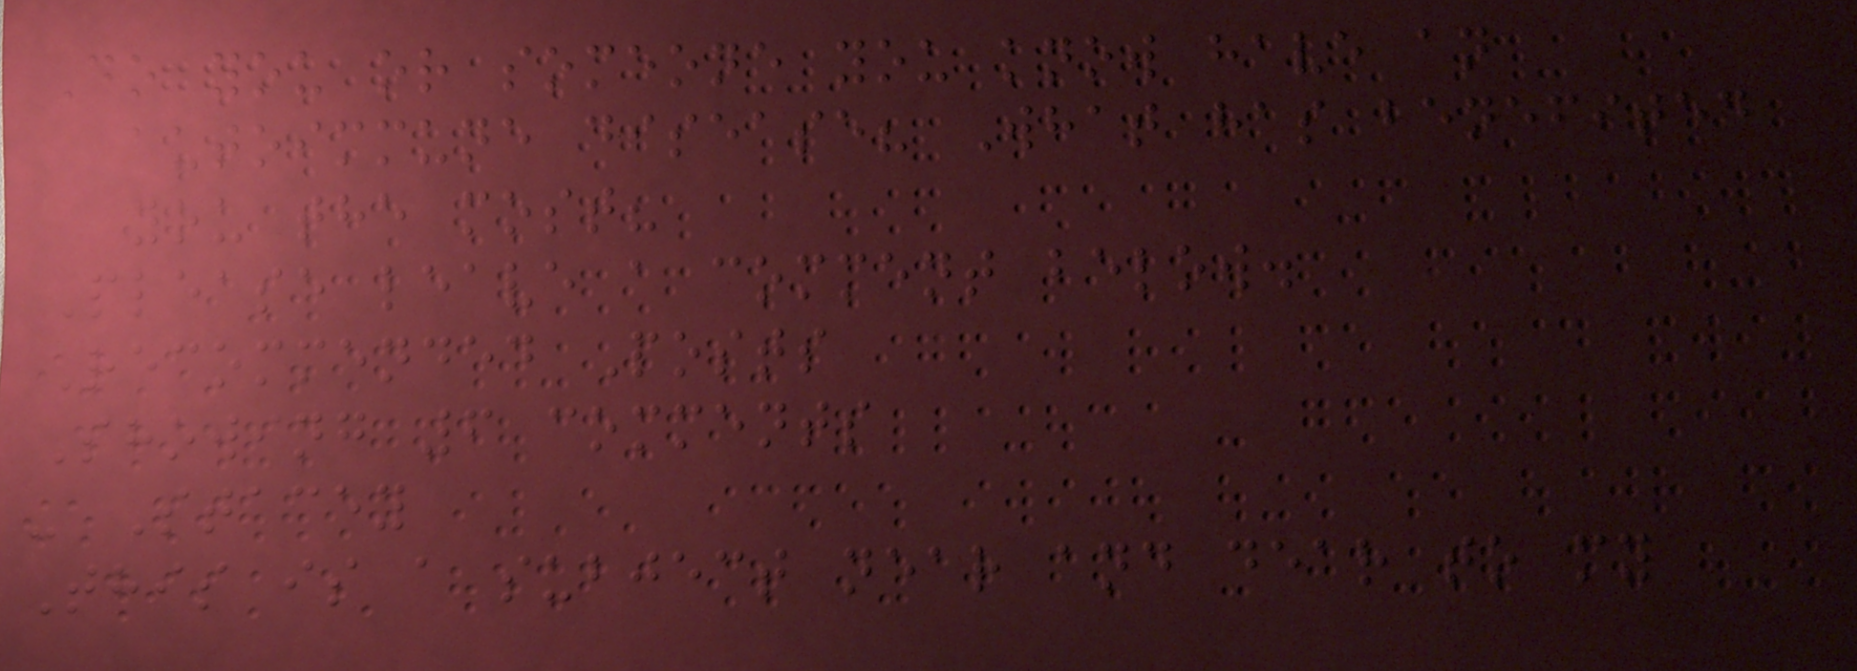Do you or someone you know have an
autoimmune disease? What has benefited
you the most?
Please leave a comment below.
Recommended Posts
Showing 6 comments
- Stacey
This is a subject near and dear to my
